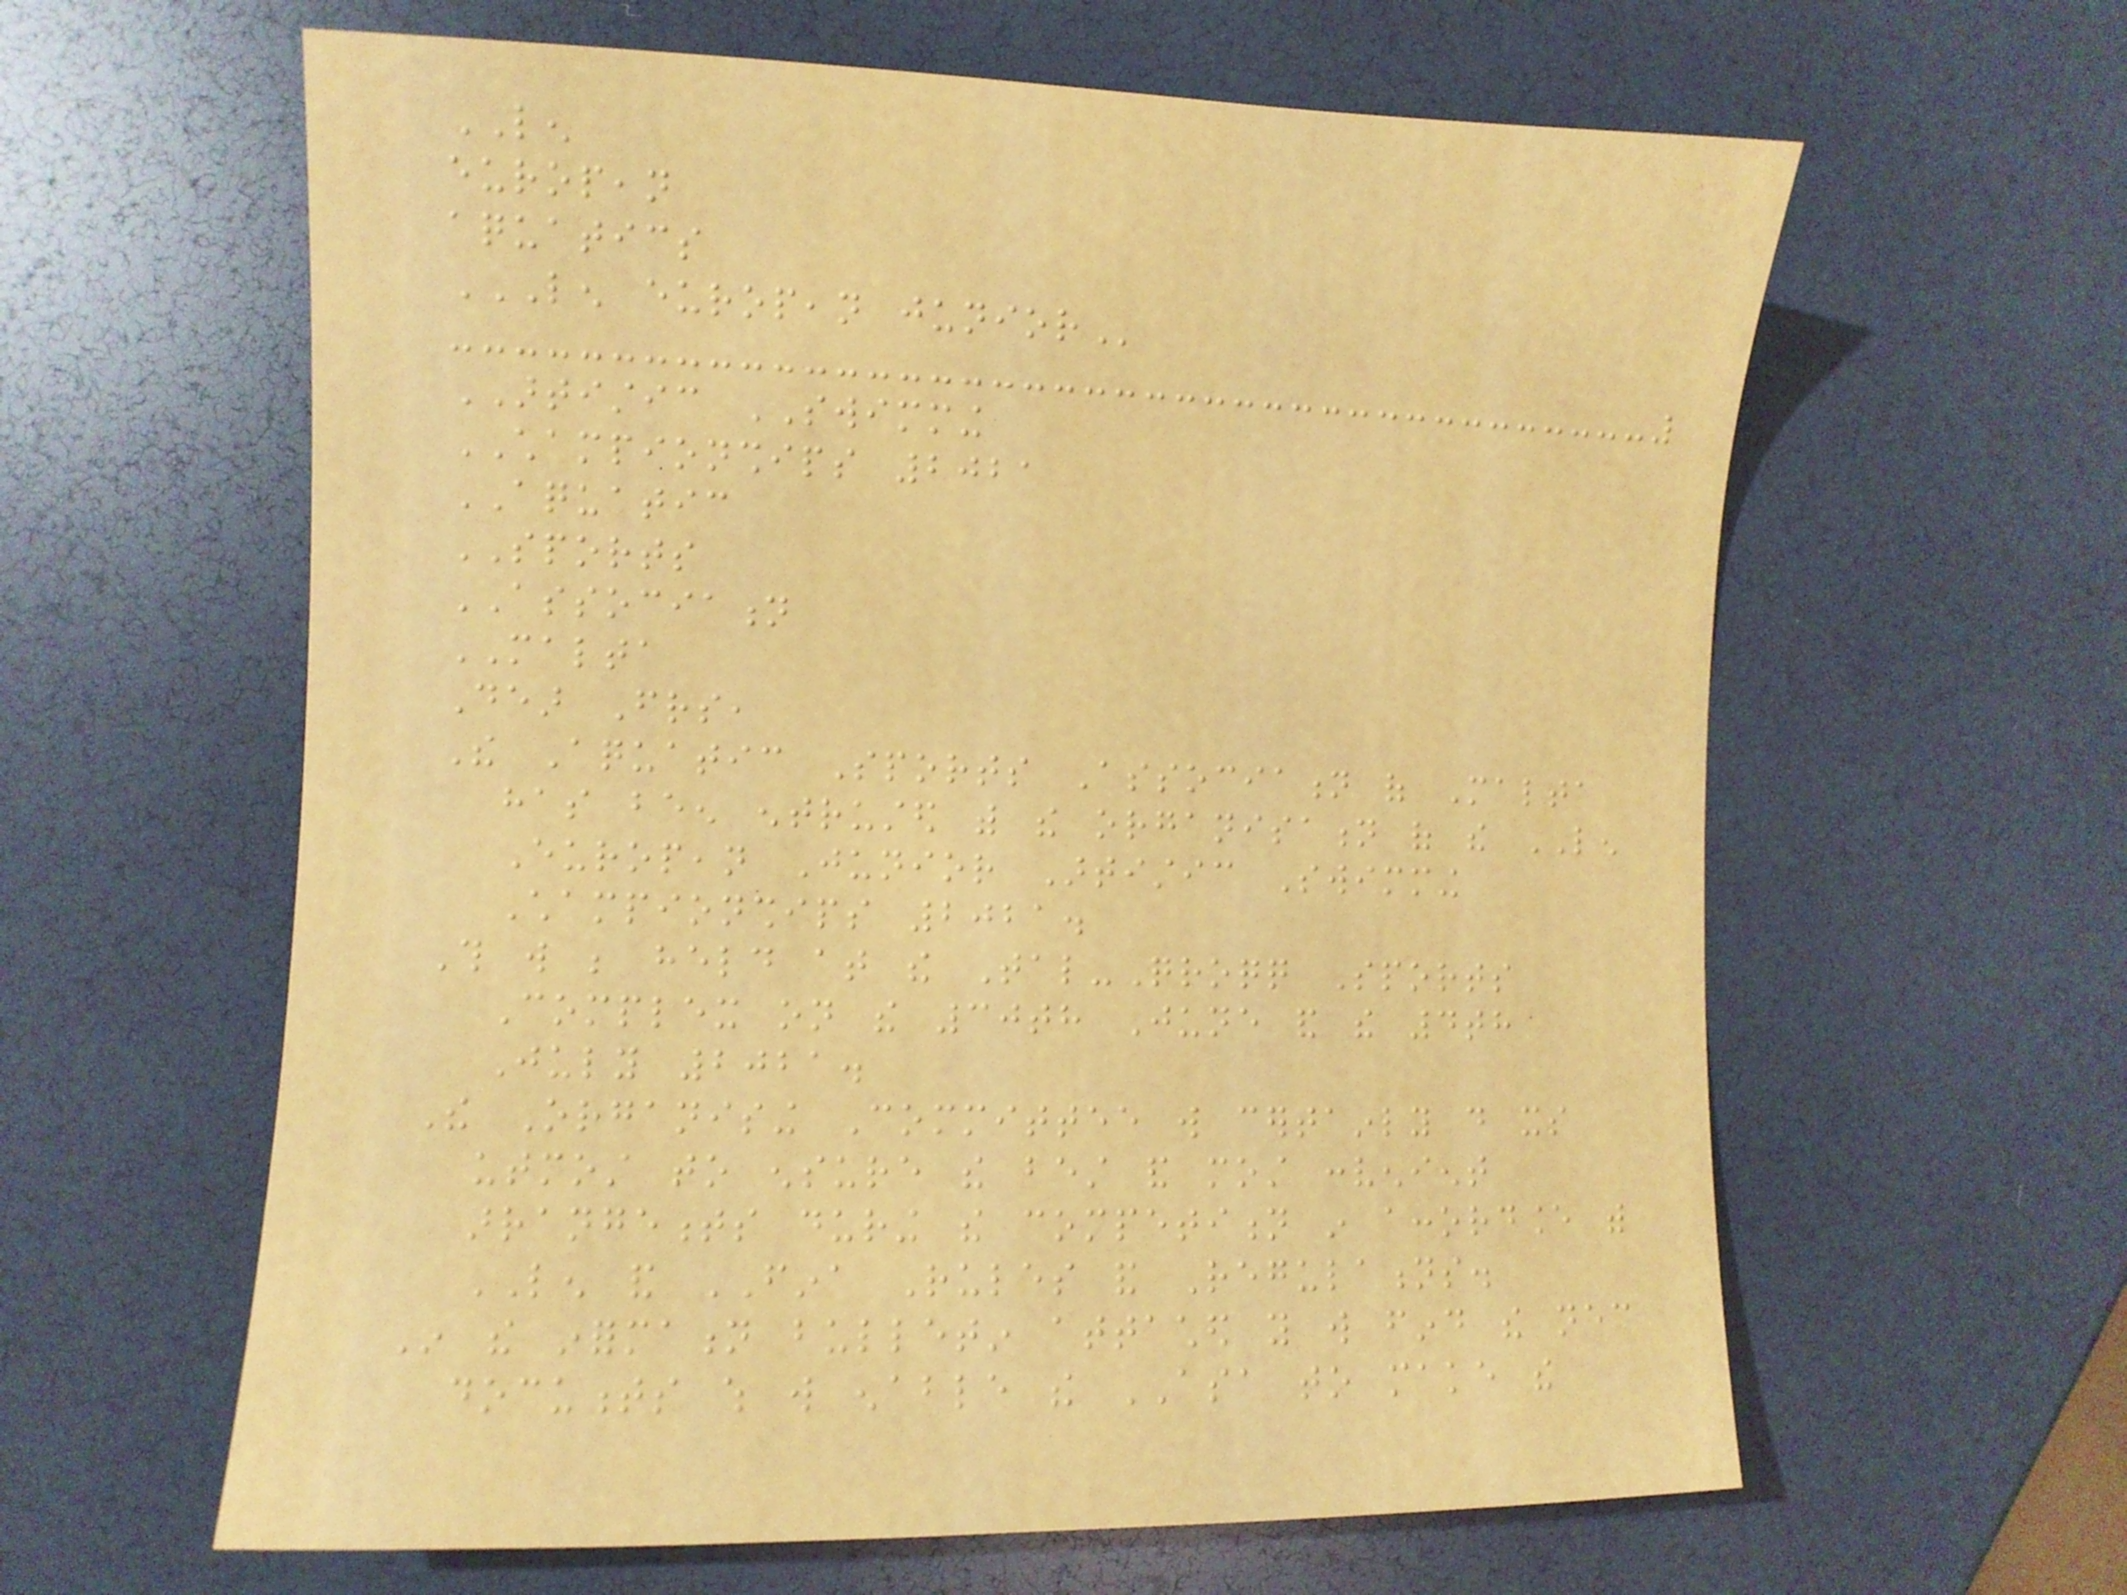LEN
european
aquatics
LEN EUROPEAN JUNIOR
ARTISTIC SWIMMING
CHAMPIONSHIPS 2021
AQUATIC
SPORTS
ASSOCIATION
MALTA
Dear Friends,
The Aquatic Sports Association of Malta
has been entrusted with the organisation of the LEN
European Junior Artistic Swimming
Championships 2021.
This will be held at the Tal-Qroqq Sports
Complex on the 30th June and the 4th
July 2021.
The Organising Committee will certainly do its
utmost to ensure the best and most convenient
arrangements during the competition in accordance with
LEN and FINA Rules and Regulations.
In the information bulletin attached you will find the necessary
documents which will enable the ASA to make the
